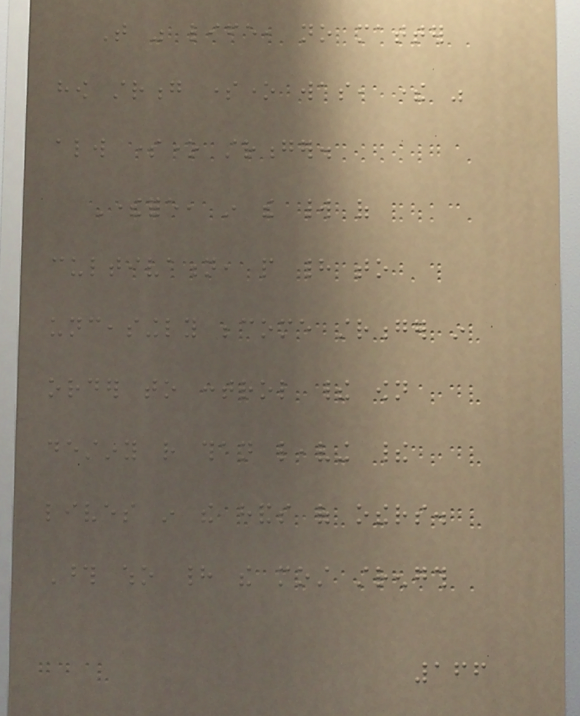That was life, no matter
how strong someone was, there was
always someone stronger.
Therefore, in the world of
cultivation, people had to
unceasingly become stronger in
order to control their own
destiny rather than leaving their
lives in the hands of others.
Those who had the most strength
166
